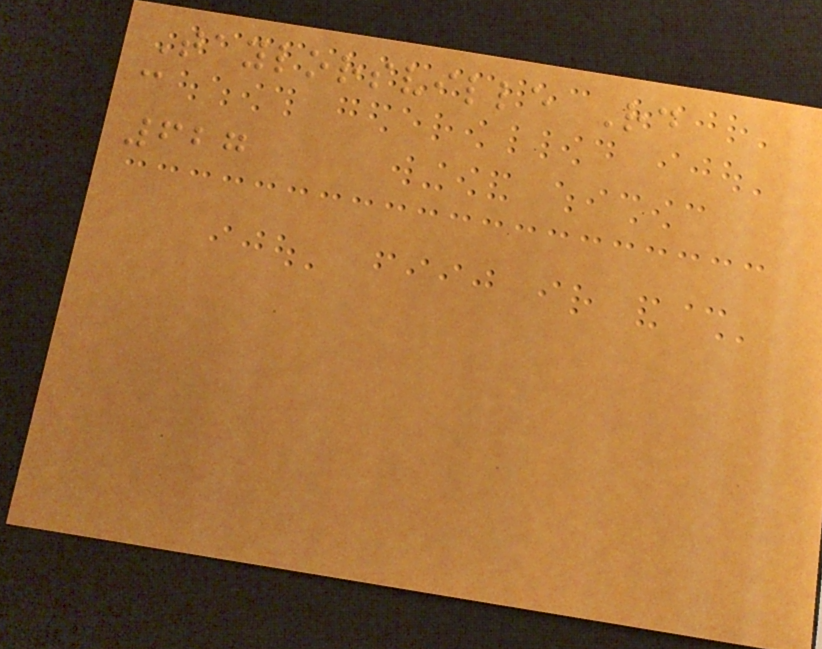Taylorsville Rd
c
627
